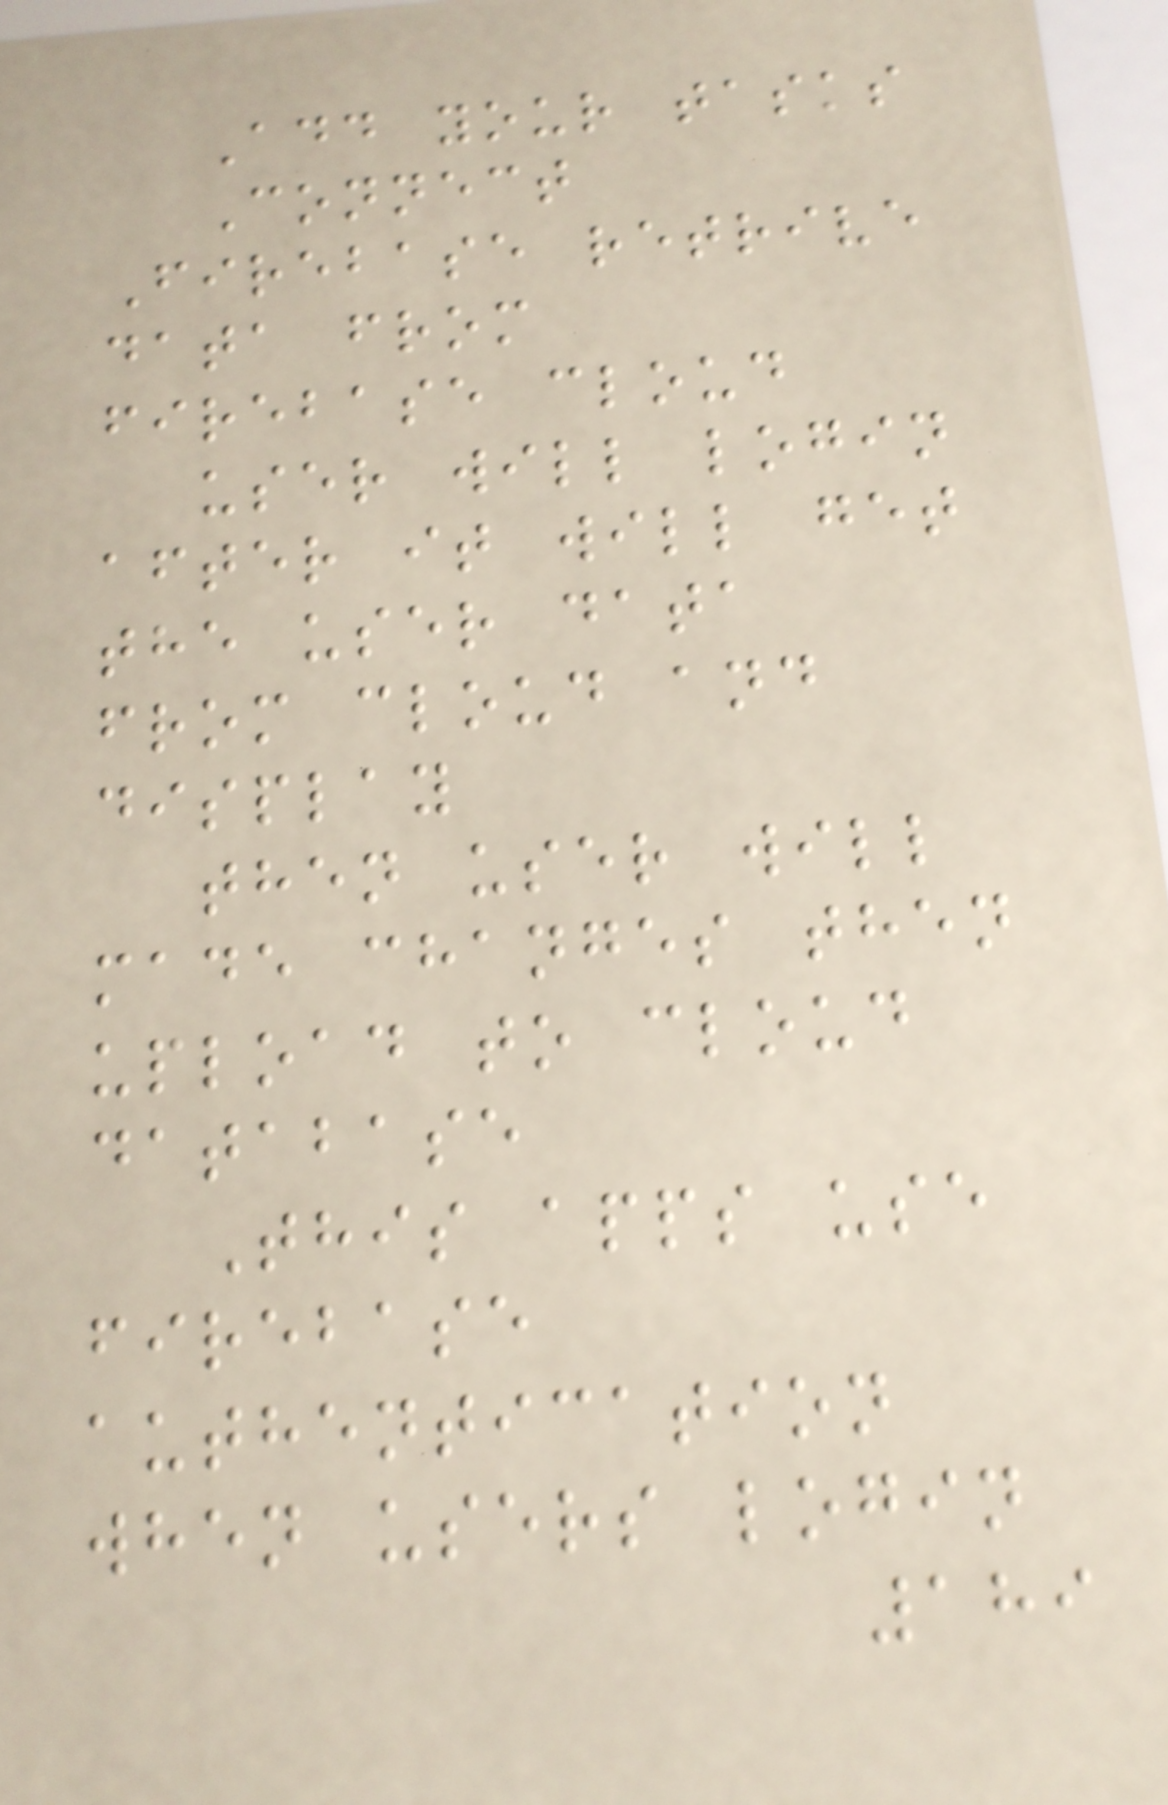Add your tasks
Connect
Firebase retrive
data from
firebase cloud
user will login
after it will get
the user data
from cloud and
display
then user will
made changes then
upload to cloud
database
This apps use
firebase
authentication
when users login
189
